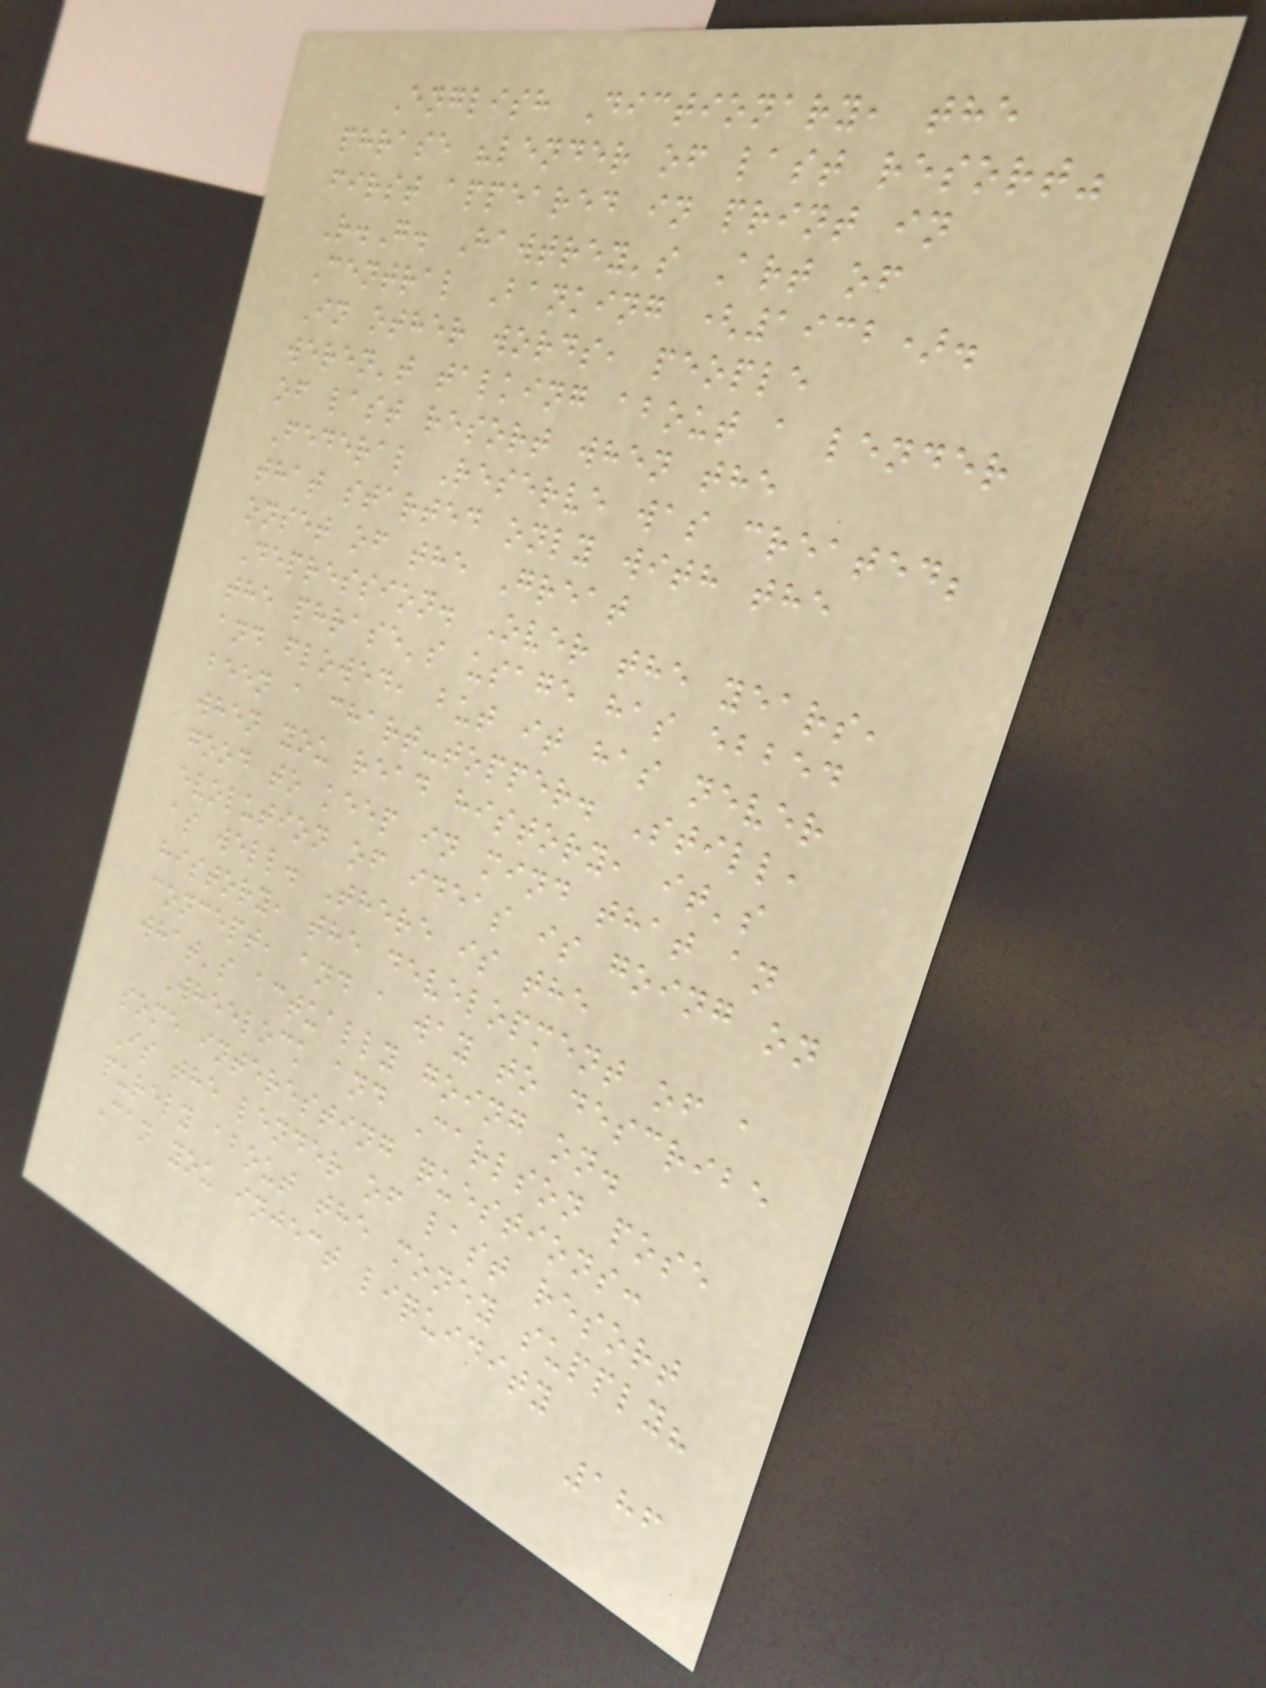English Dictionary, the
phrase "lender of last resort"
first appeared in print in
R.G. Hawtrey's Art of
Central Banking (1932).
In other words, people
weren't talking about a lender
of last resort when the
Federal Reserve was created;
that started only with the
onset of the Great
Depression. Over the years,
the phrase's usage has ebbed
and flowed, but it has never
been a chart-topper. Still,
when you read history, it's
good to keep in mind that an
evolution of ideas is going on
as well. There is the
history, the development of a
concept, and a way to describe
what's actually going on.
Wheelock and Carlson pose
some interesting questions:
Is the lender of last resort
purely about the money supply?
Can you inject liquidity
186
